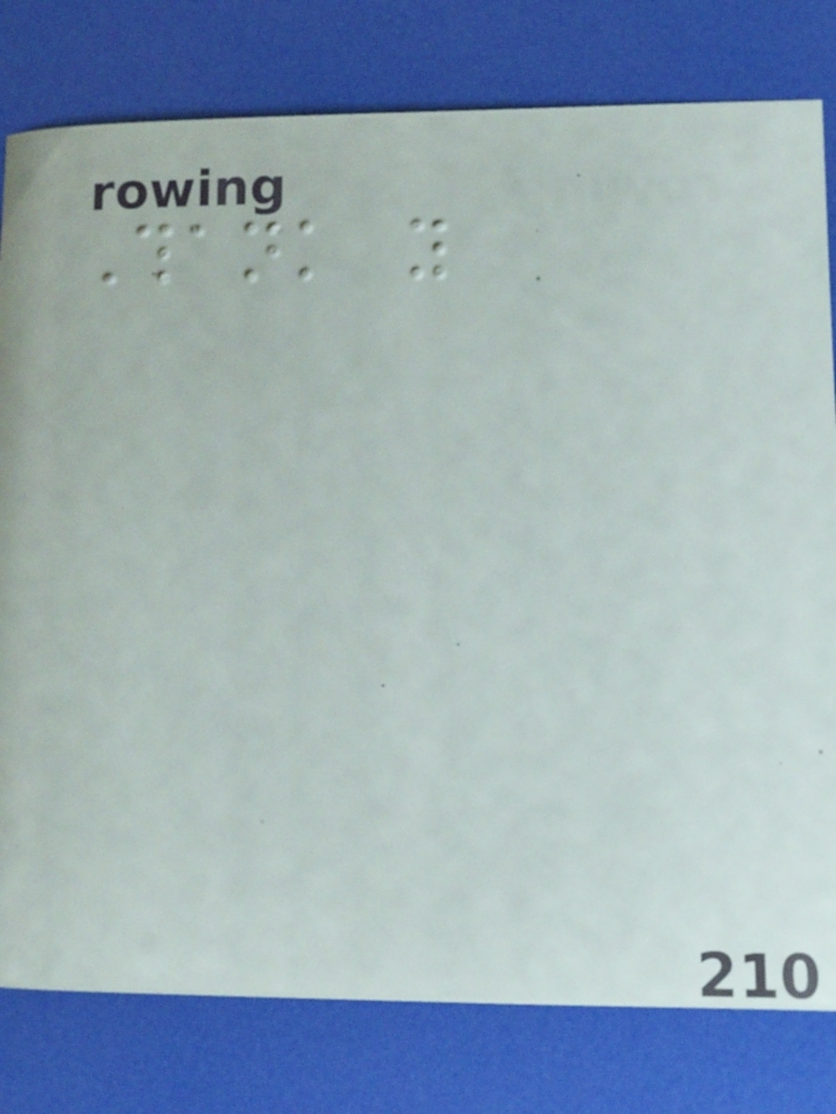Thank you
